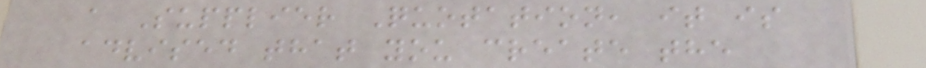a Supplier Quotation, it is
advised that you create the
